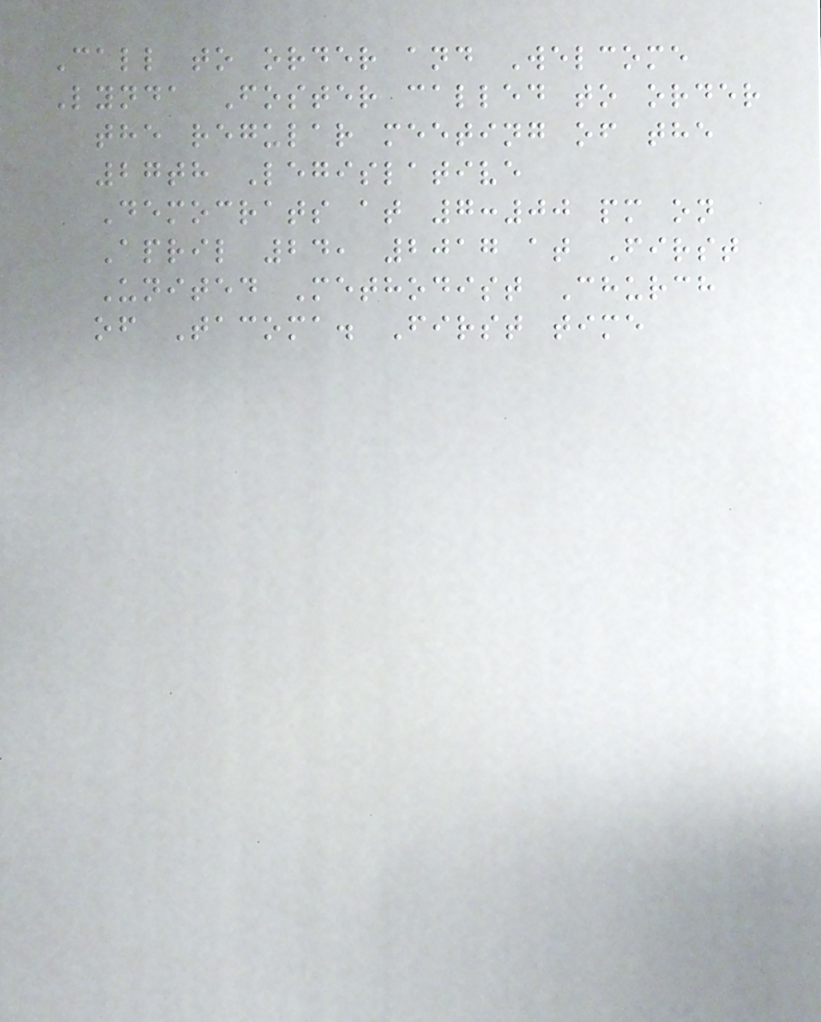Call to order and Welcome
Lynda Foster called to order
the regular meeting of the
27th Legislative
Democrats at 7:00 pm on
April 24, 2017 at First
United Methodist Church
of Tacoma. First time
